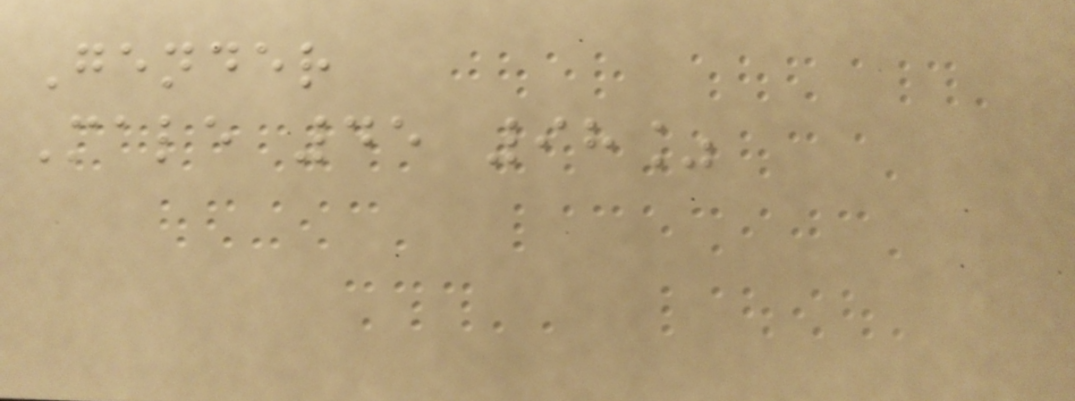Gender
Male 45 98%
